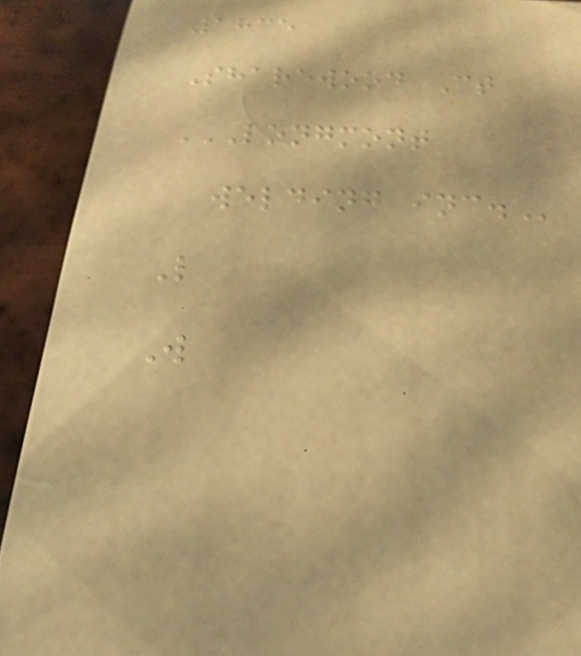1835
Sharewood Ct
LONGMONT
WELDING INC.
L
W
